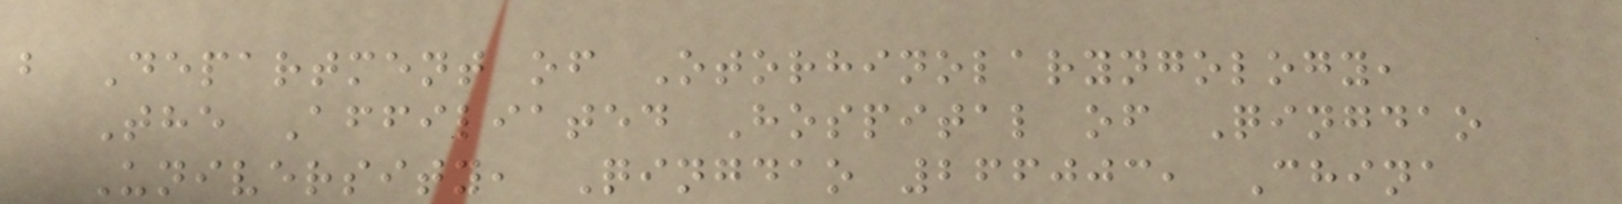b Department of Otorhinolaryngology,
The Affiliated Hospital of Qingdao
University, Qingdao 266003, China
